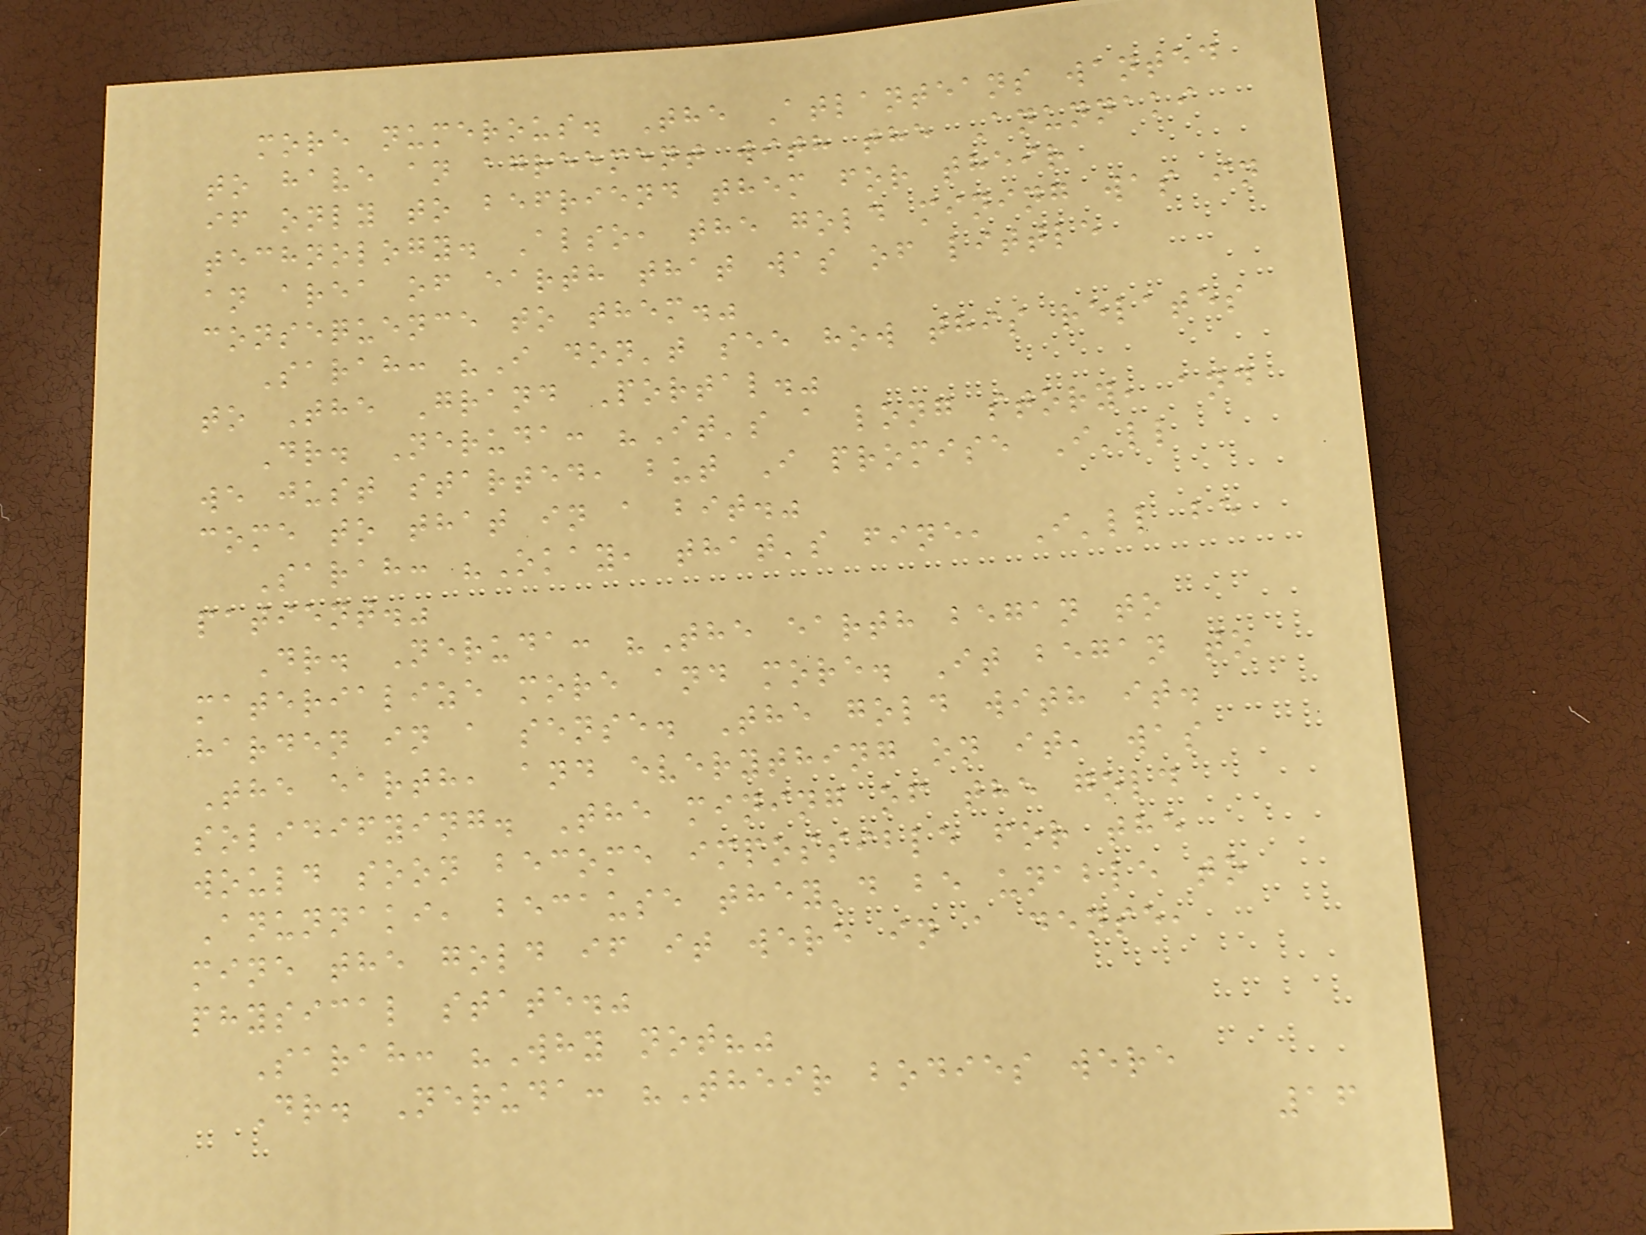more numerous. The Atlanteans wanted
to have an agreement with the Anunnaki
if only to befriend them for their
technology. Also, the gold mining was in
an area of earth that was of little
consequence to them."
Sarah: "I don't see how this relates
to The Grand Portal."
Dr. Neruda: "It's a long story, and
we just started, but I promise I'll
come to that in a bit."
Sarah: "Okay, that's fine, I'll be
patient."
Dr. Neruda: "The earth began to
materialize more and more. It began to
harden in a sense. The gold with it.
The earth, and everything on it, was
solidifying. The mining of the gold
would soon become impossible for the
Anunnaki, because they'd be unable to
mine the gold if it were in a dense,
physical state."
Sarah: "Why not?"
Dr. Neruda: "Their bodies were
16
